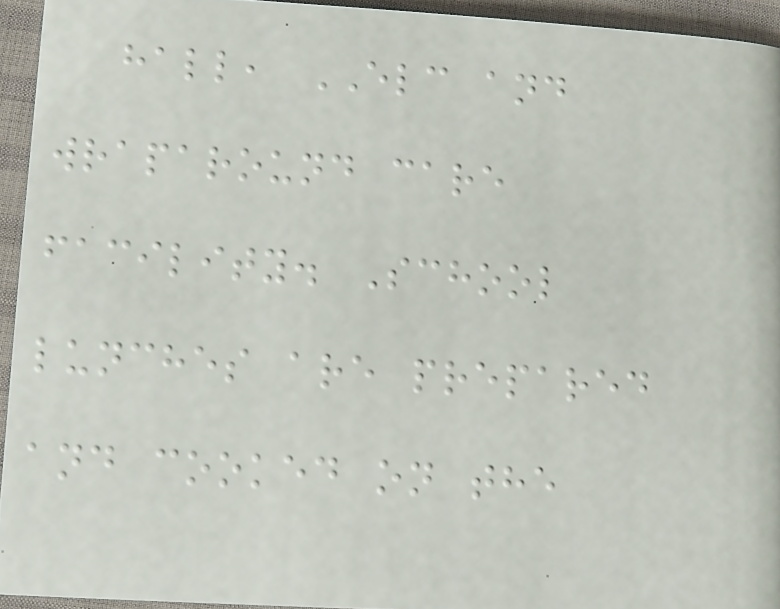hall, ELC and
wraparound care
facility. School
lunches are prepared
and cooked on the
